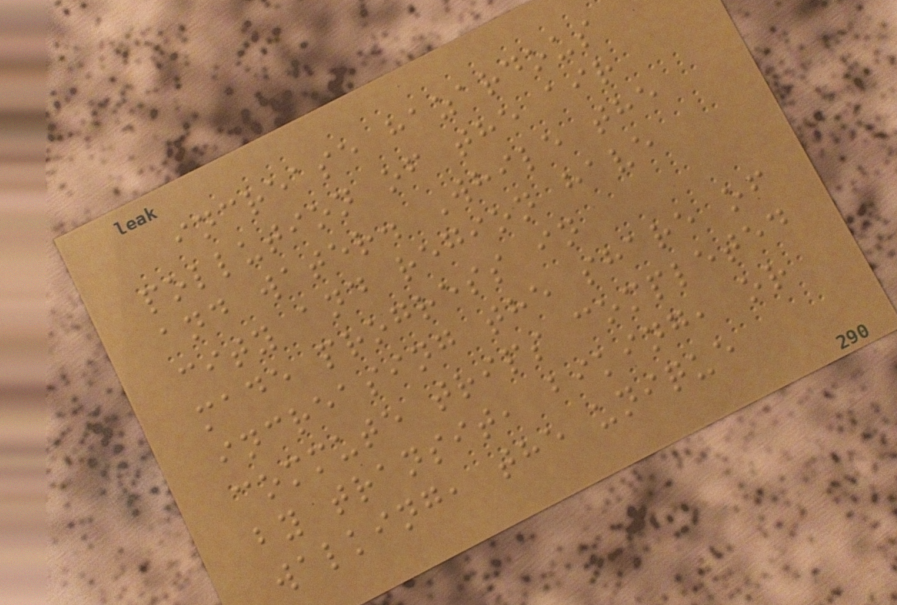increase hazardous
pollution of the air
and water. While the
city and region have
made progress in
increasing the share of
commute trips completed
by transit, biking, or
walking, the unique
